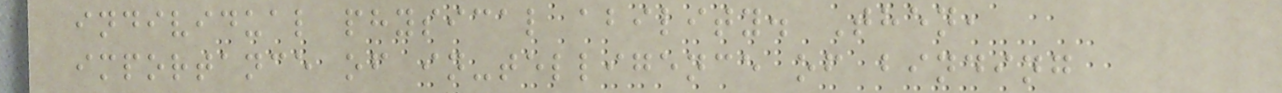individual physical ability. Then,
importance of in-telligence of binding
